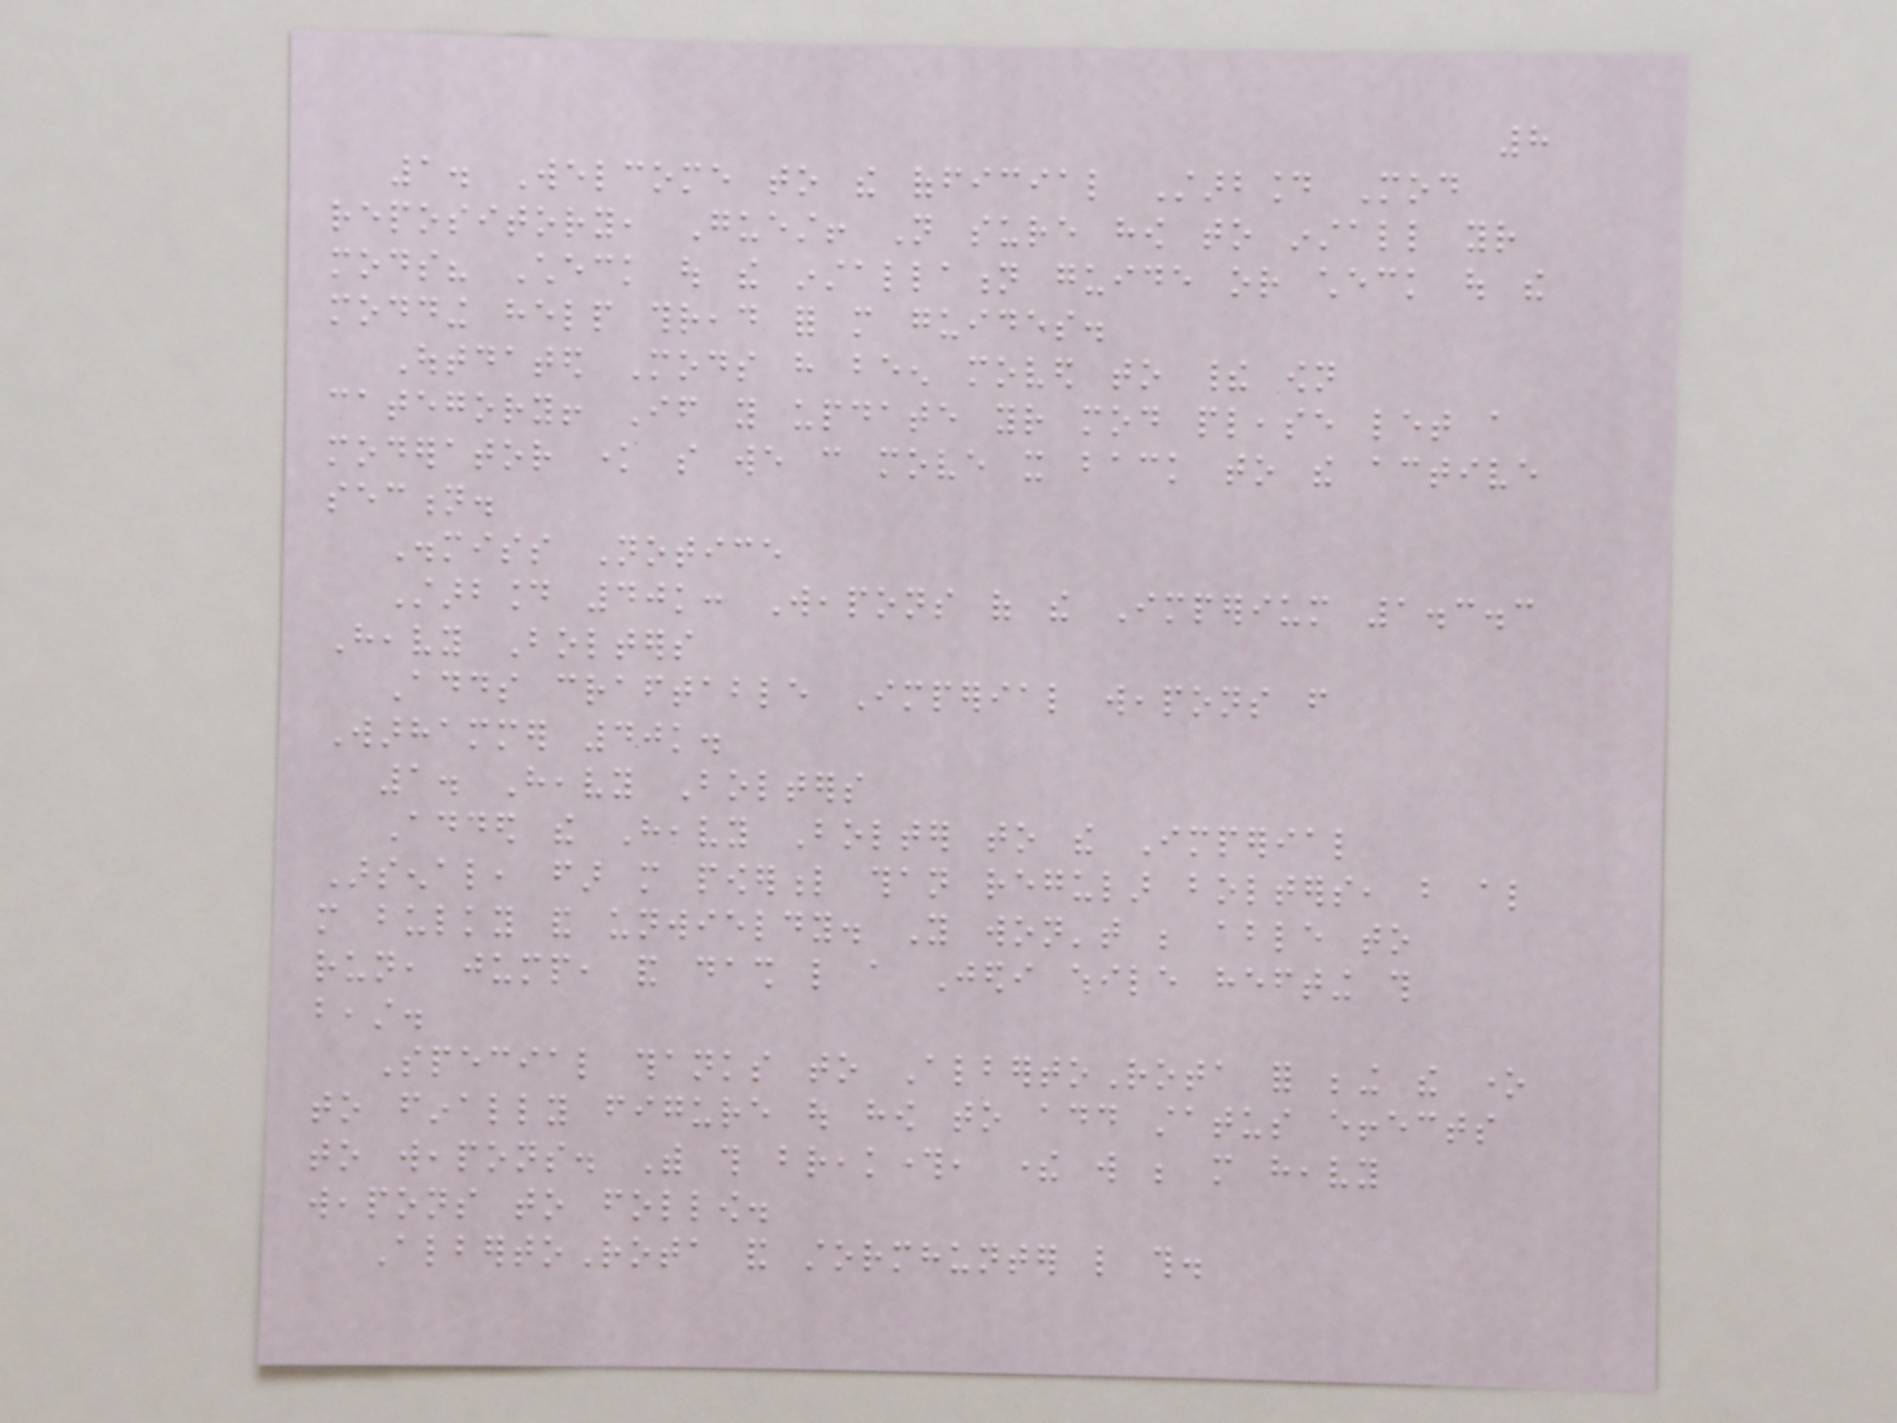8
1. Welcome to the official Starbound Mod
repository, Guest! Not sure how to install your
mods? Check out the installation guide or check out the
modding help thread for more guides.
Outdated Mods have been moved to their own
category! If you update your mod please let a
moderator know so we can move it back to the active
section.
Dismiss Notice
Starbound 40k: Weapons of the Imperium 1.3.3
Heavy Bolters
Adds craftable Imperial weapons from
Warhammer 40k.
1. Heavy Bolters
Added the Heavy Bolter to the Imperial
Arsenal, far more powerful than regular bolters, but also
more bulky and unwieldy. You won't be able to
run, jump, and dash like a Jedi while hefting this
beast.
Special thanks to AlbertoRota for being the one
to finally figure out how to add status effects
to weapons. With this breakthrough, there will be more heavy
weapons to follow.
AlbertoRota and stormhunter like this.
